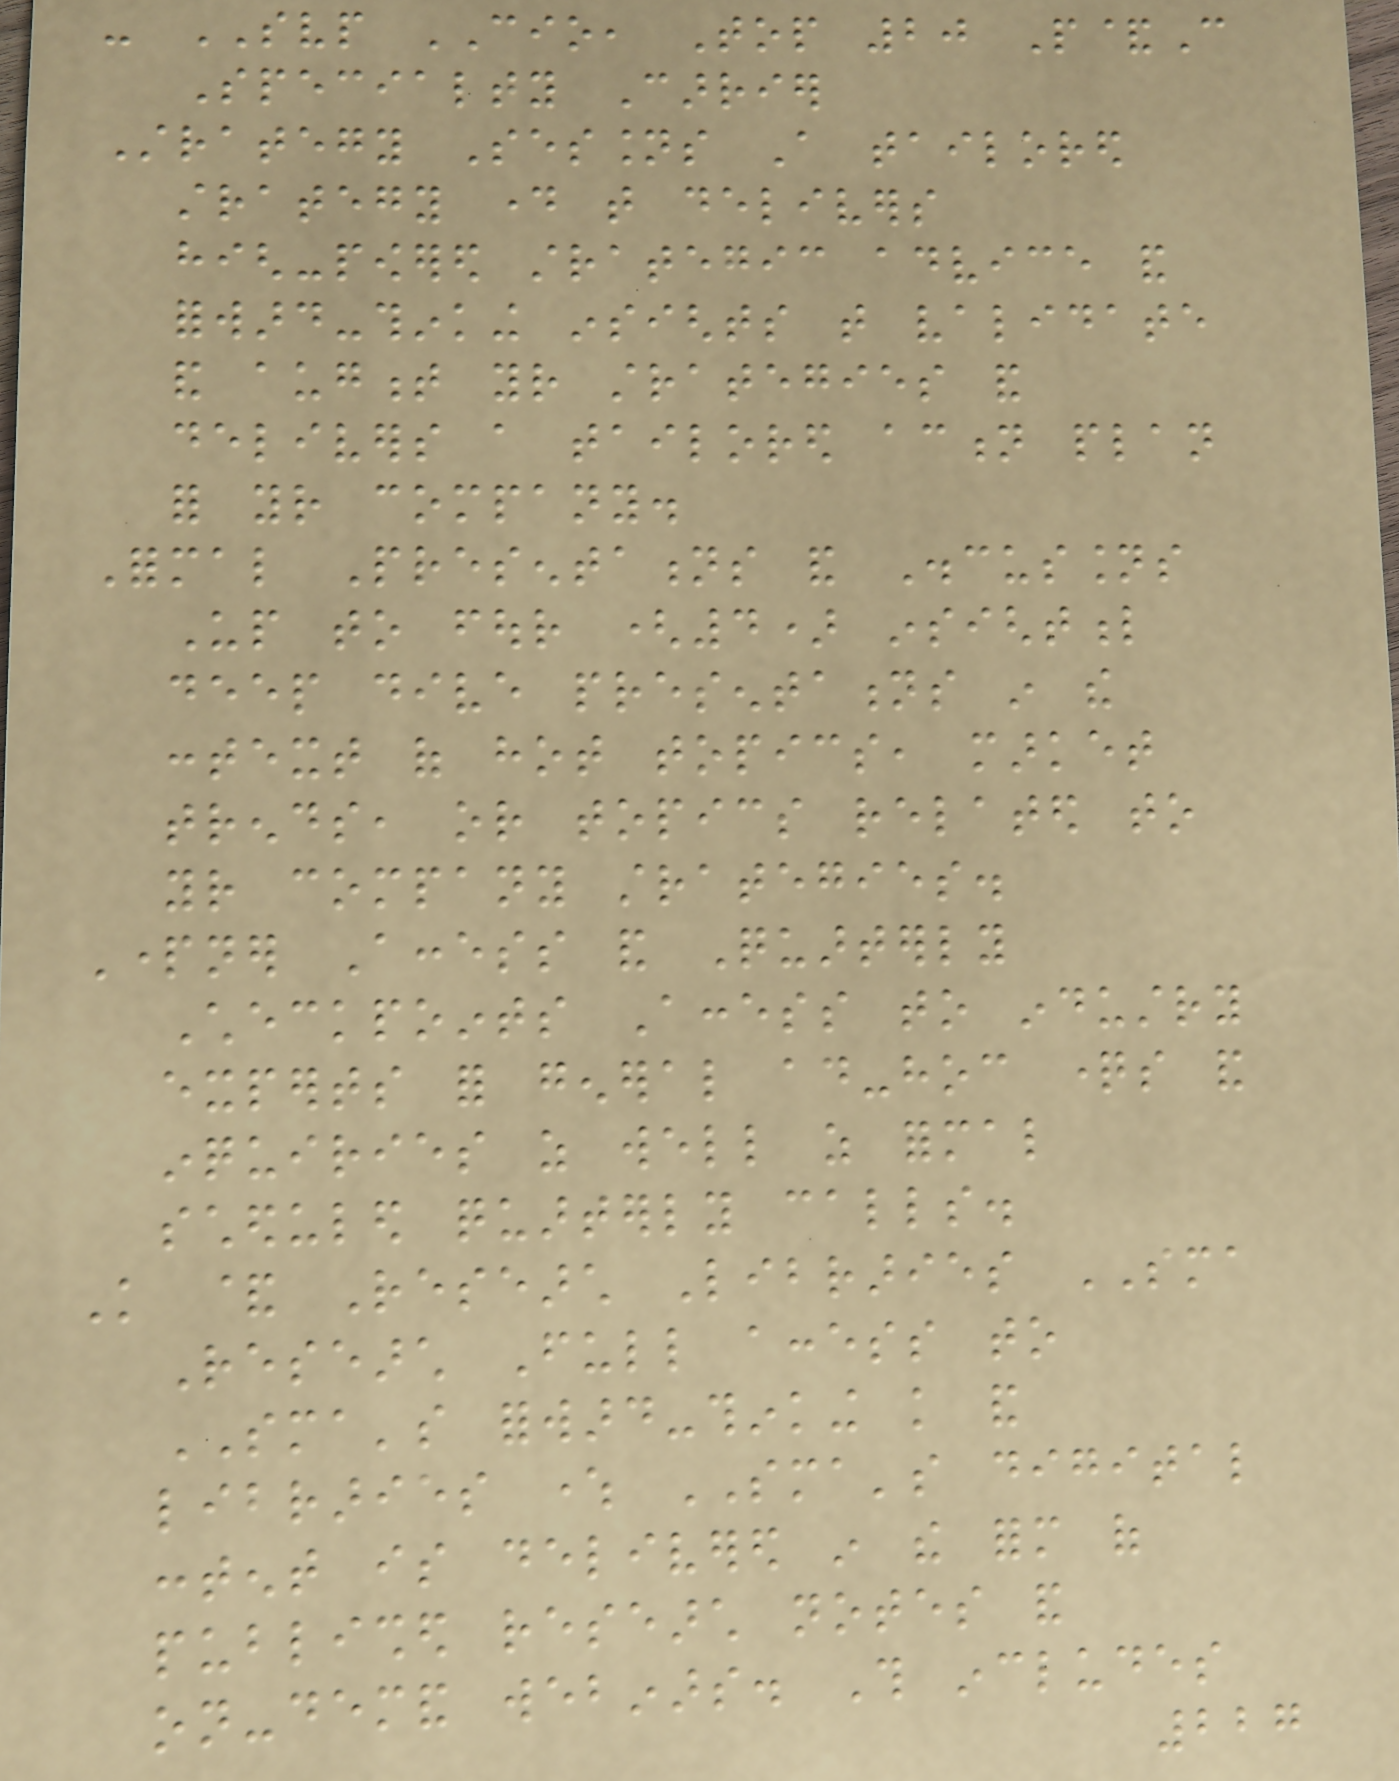- SVP CIO, Top 20 P&C
Specialty Carrier
Strategy Sessions A tailored
strategy day that delivers
high-powered strategic advice and
forward-thinking insights that validate
and augment your strategies and
delivers a tailored action plan
for your company.
Formal Presentations and Discussions
Up to four (4) insightful
deep dive presentations in the
context of hot topics, market
trends, or topics related to
your company strategies.
Partner Access and Quarterly
Checkpoints Access to industry
experts for general ad-hoc questions and
inquiries as well as formal
scheduled quarterly calls.
Knowledge & Research Libraries SMA
Research Full access to
SMA's forward-thinking knowledge and
libraries where SMA's digital
content is delivered in the form of
published research notes and
on-demand webinars. This includes
227
